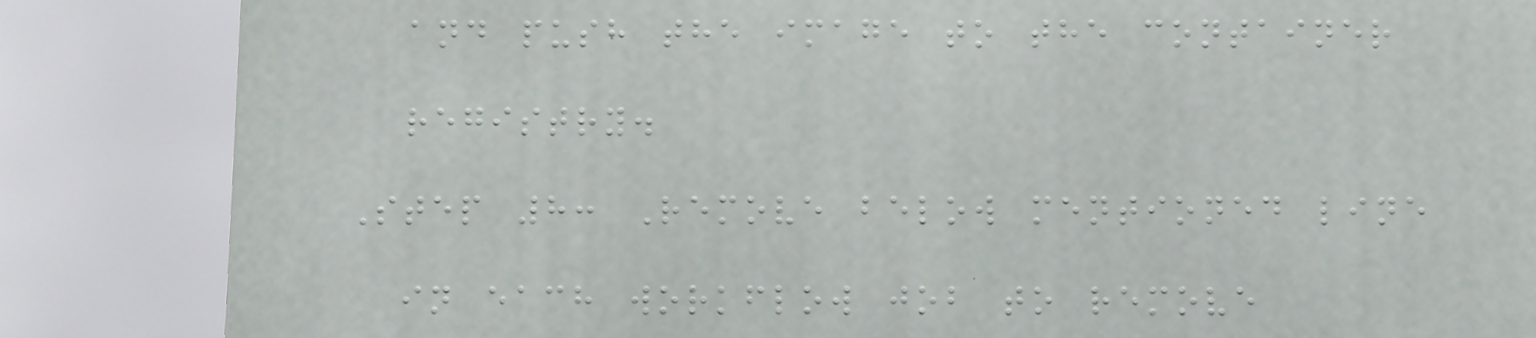and push the image to the container
registry.
Step 8: Remove below mentioned line
in each workflow job to remove
